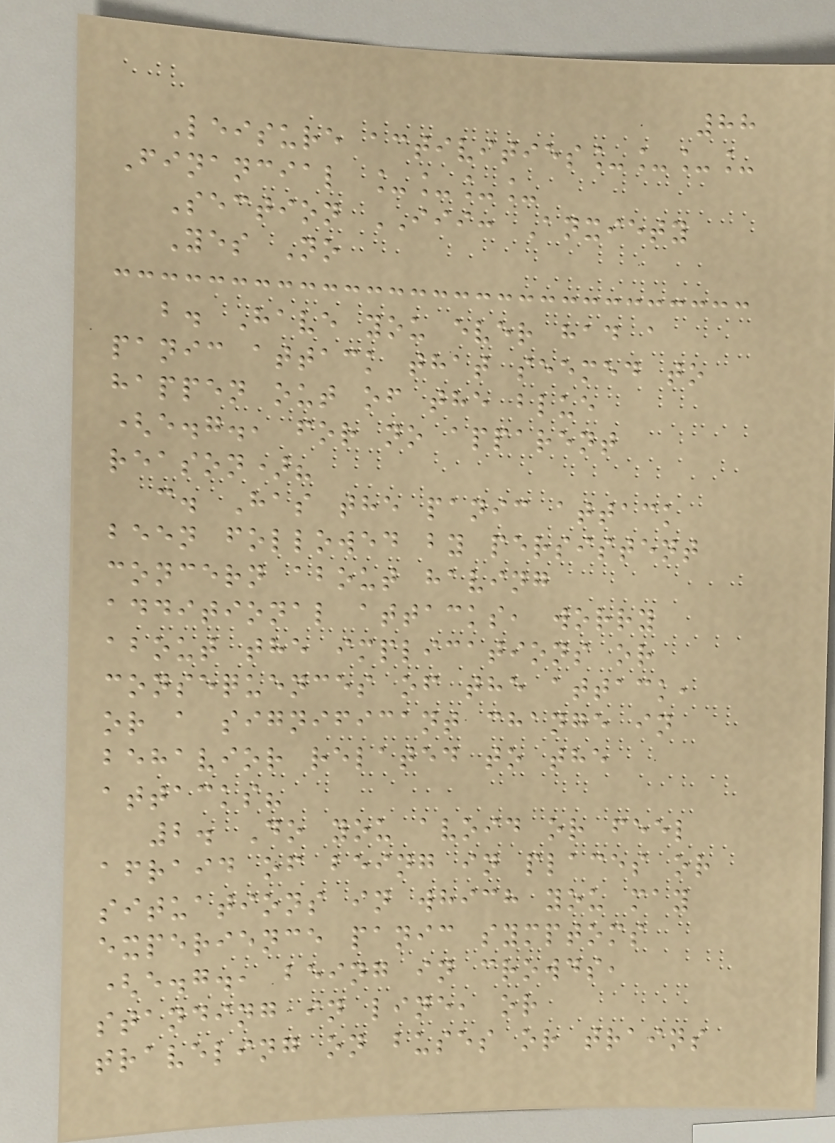88
Leisure activities____
Financial ____
Section III: Anxiety
Yes No
b. Have you ever had a
panic attack that seemed to
happen out of the blue
(e.g., for no apparent
reason)?
c. Has the panic attack
been followed by persistent
concern about having
additional attacks, worry
about the implications or
consequences of the attack,
or a significant change in
behavior related to the
attacks?
2. Do you avoid or feel
afraid of being in places or
situations in which you may
experience panic symptoms
(e.g., being in crowds,
standing in line, or
traveling on buses or trains
